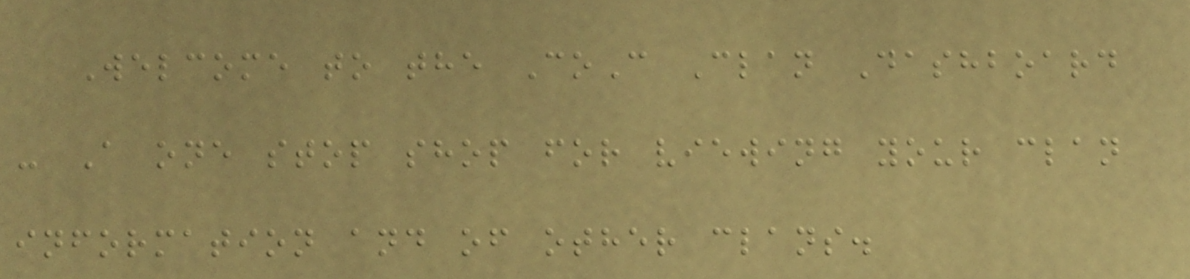Welcome to the CoC Clan Dashboard
- A one stop shop for viewing your clan
information and of other clans.
